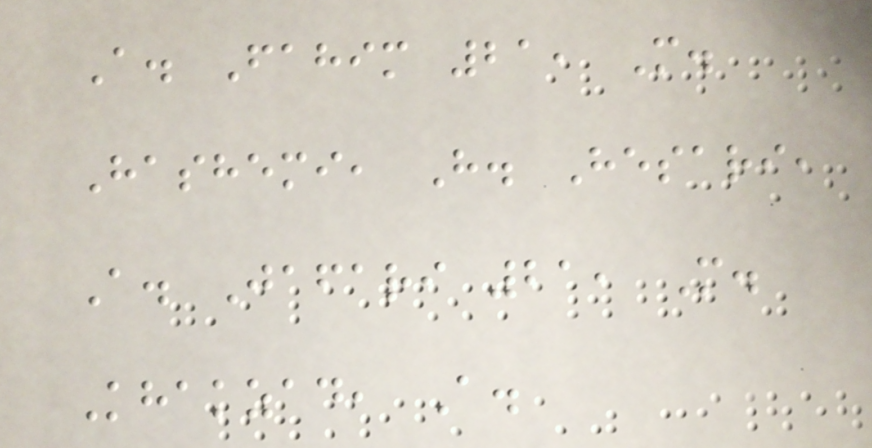A. Fahim 21, M.
Hashemi, H. Hesari,
A. Jafari 21, M.
Khakzad, A.
